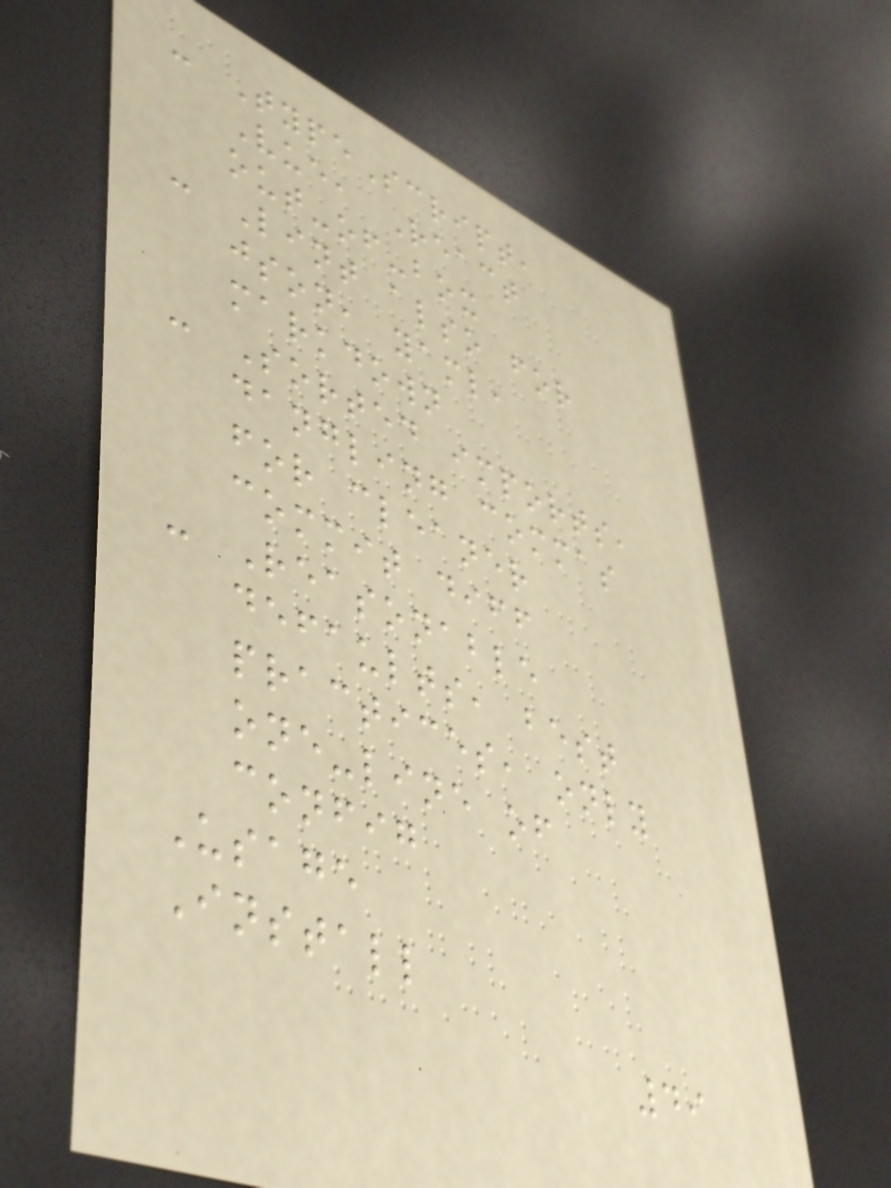- TypeScript,
Vue, React
out-of-box
- Lint also for
json, yaml,
markdown
- Sorted imports,
dangling commas
for cleaner
commit diff
- Reasonable
defaults, best
practices, only
one-line of
config
Usage
Install
49
